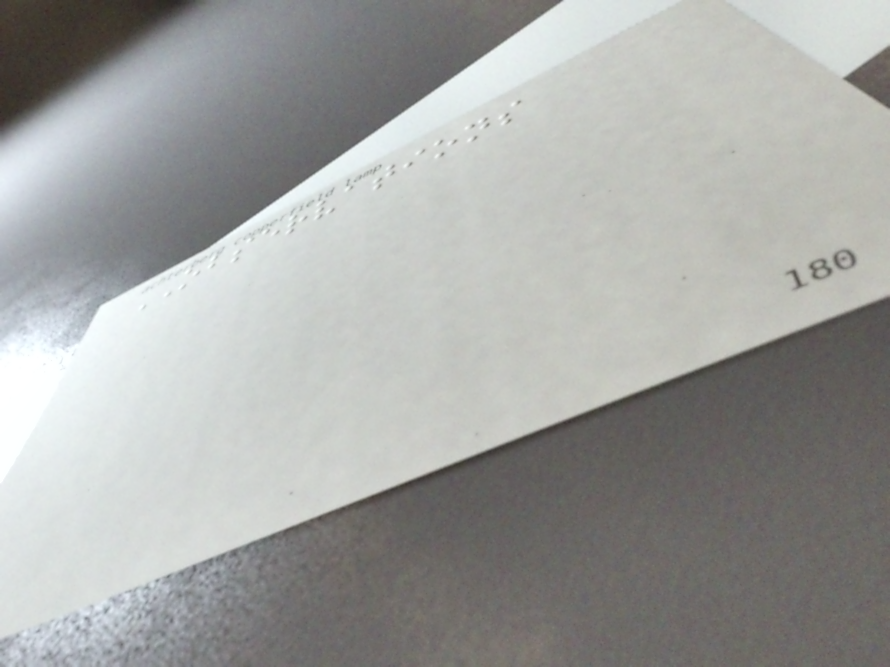OBSERVATIONS
